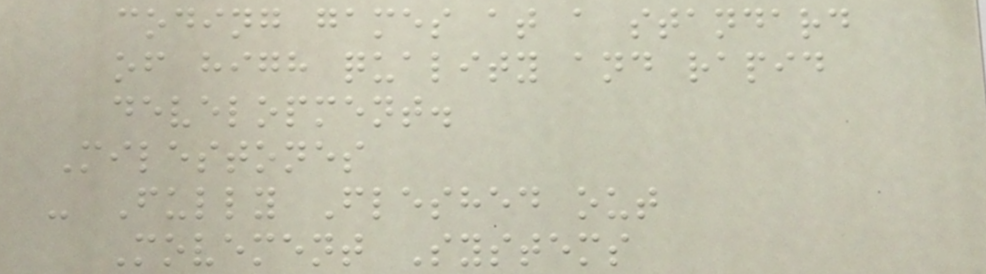coding games at a standard
of high quality and rapid
development.
Milestones
- Fully Fleshed out
Movement Systems
